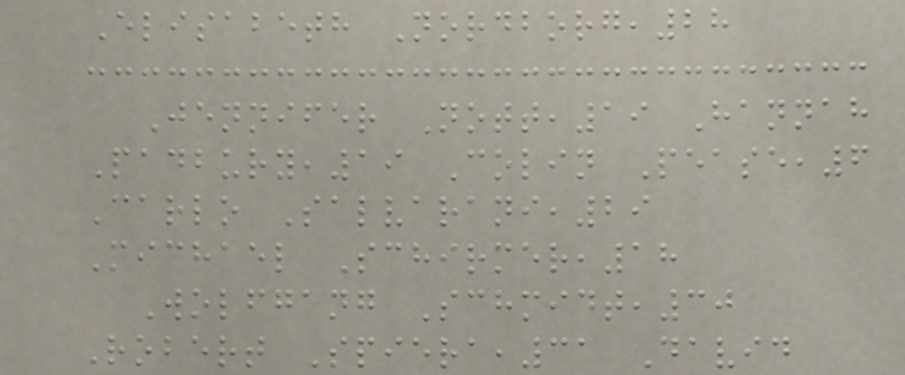Elisabeth Nordborg,28
Jennifer Nott,19 Hannah
Padbury,19 Colin Pease,6
Carlo Salvarani,29
Michael Schirmer,18
Wolfgang Schmidt,30
Robert Spiera,31 David
